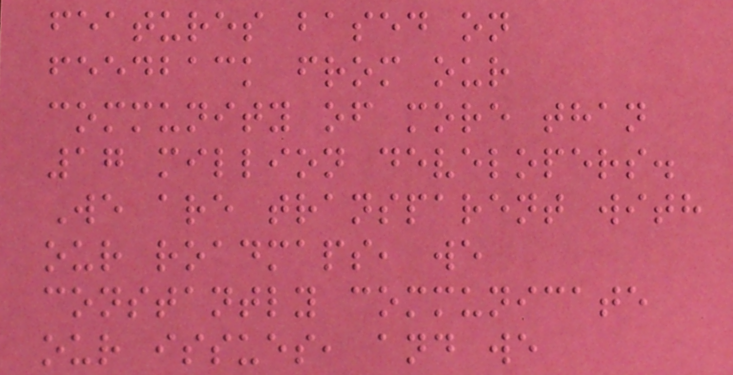features based on
feedback from our
community of more than
17 million developers.
We are transparent with
our roadmaps, we
constantly communicate
our issues, and we
